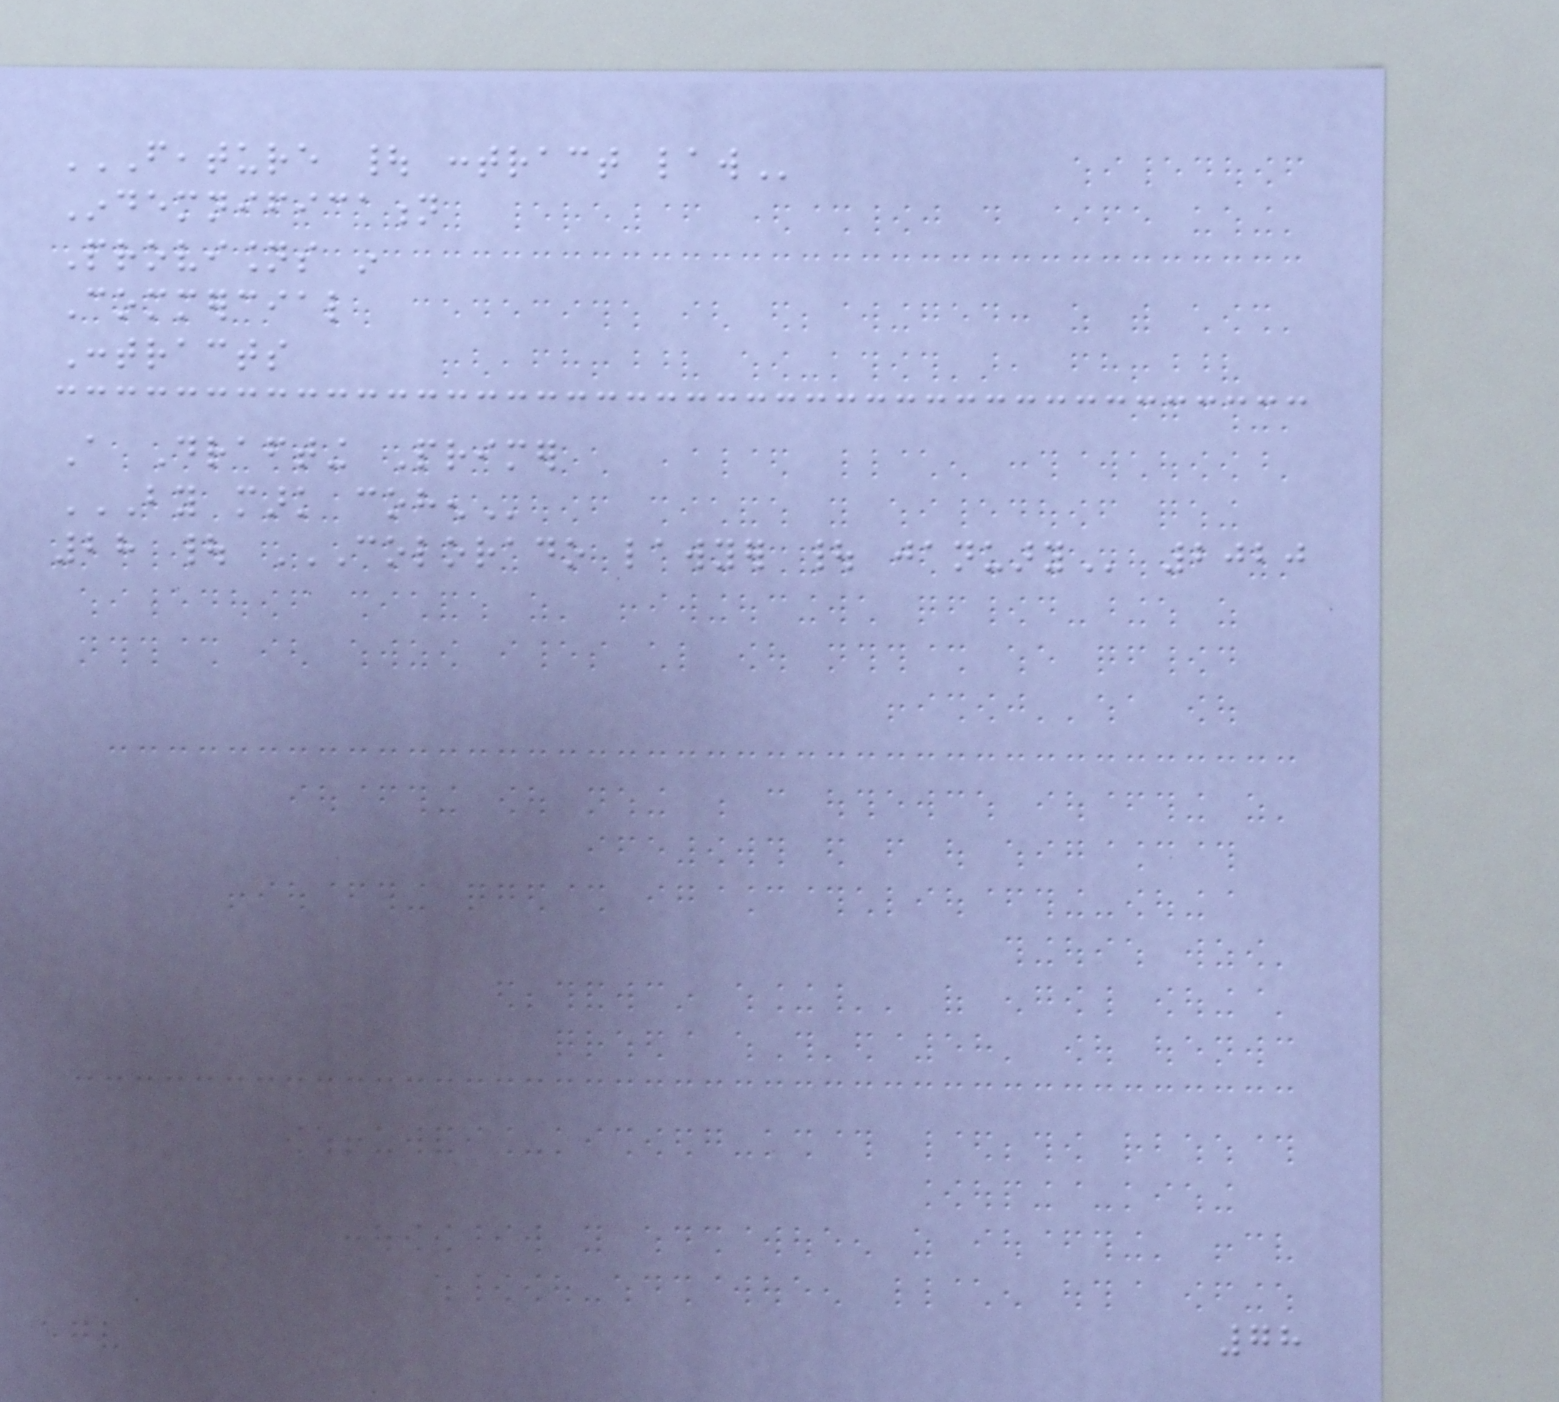FEATURE | CONTRACT LAW
Indemnification
Provisions in
Commercial
Contracts
A Drafting Primer
BY MARK COHEN
28 | COLORADO LAWYER | JANUARY 2020
78
